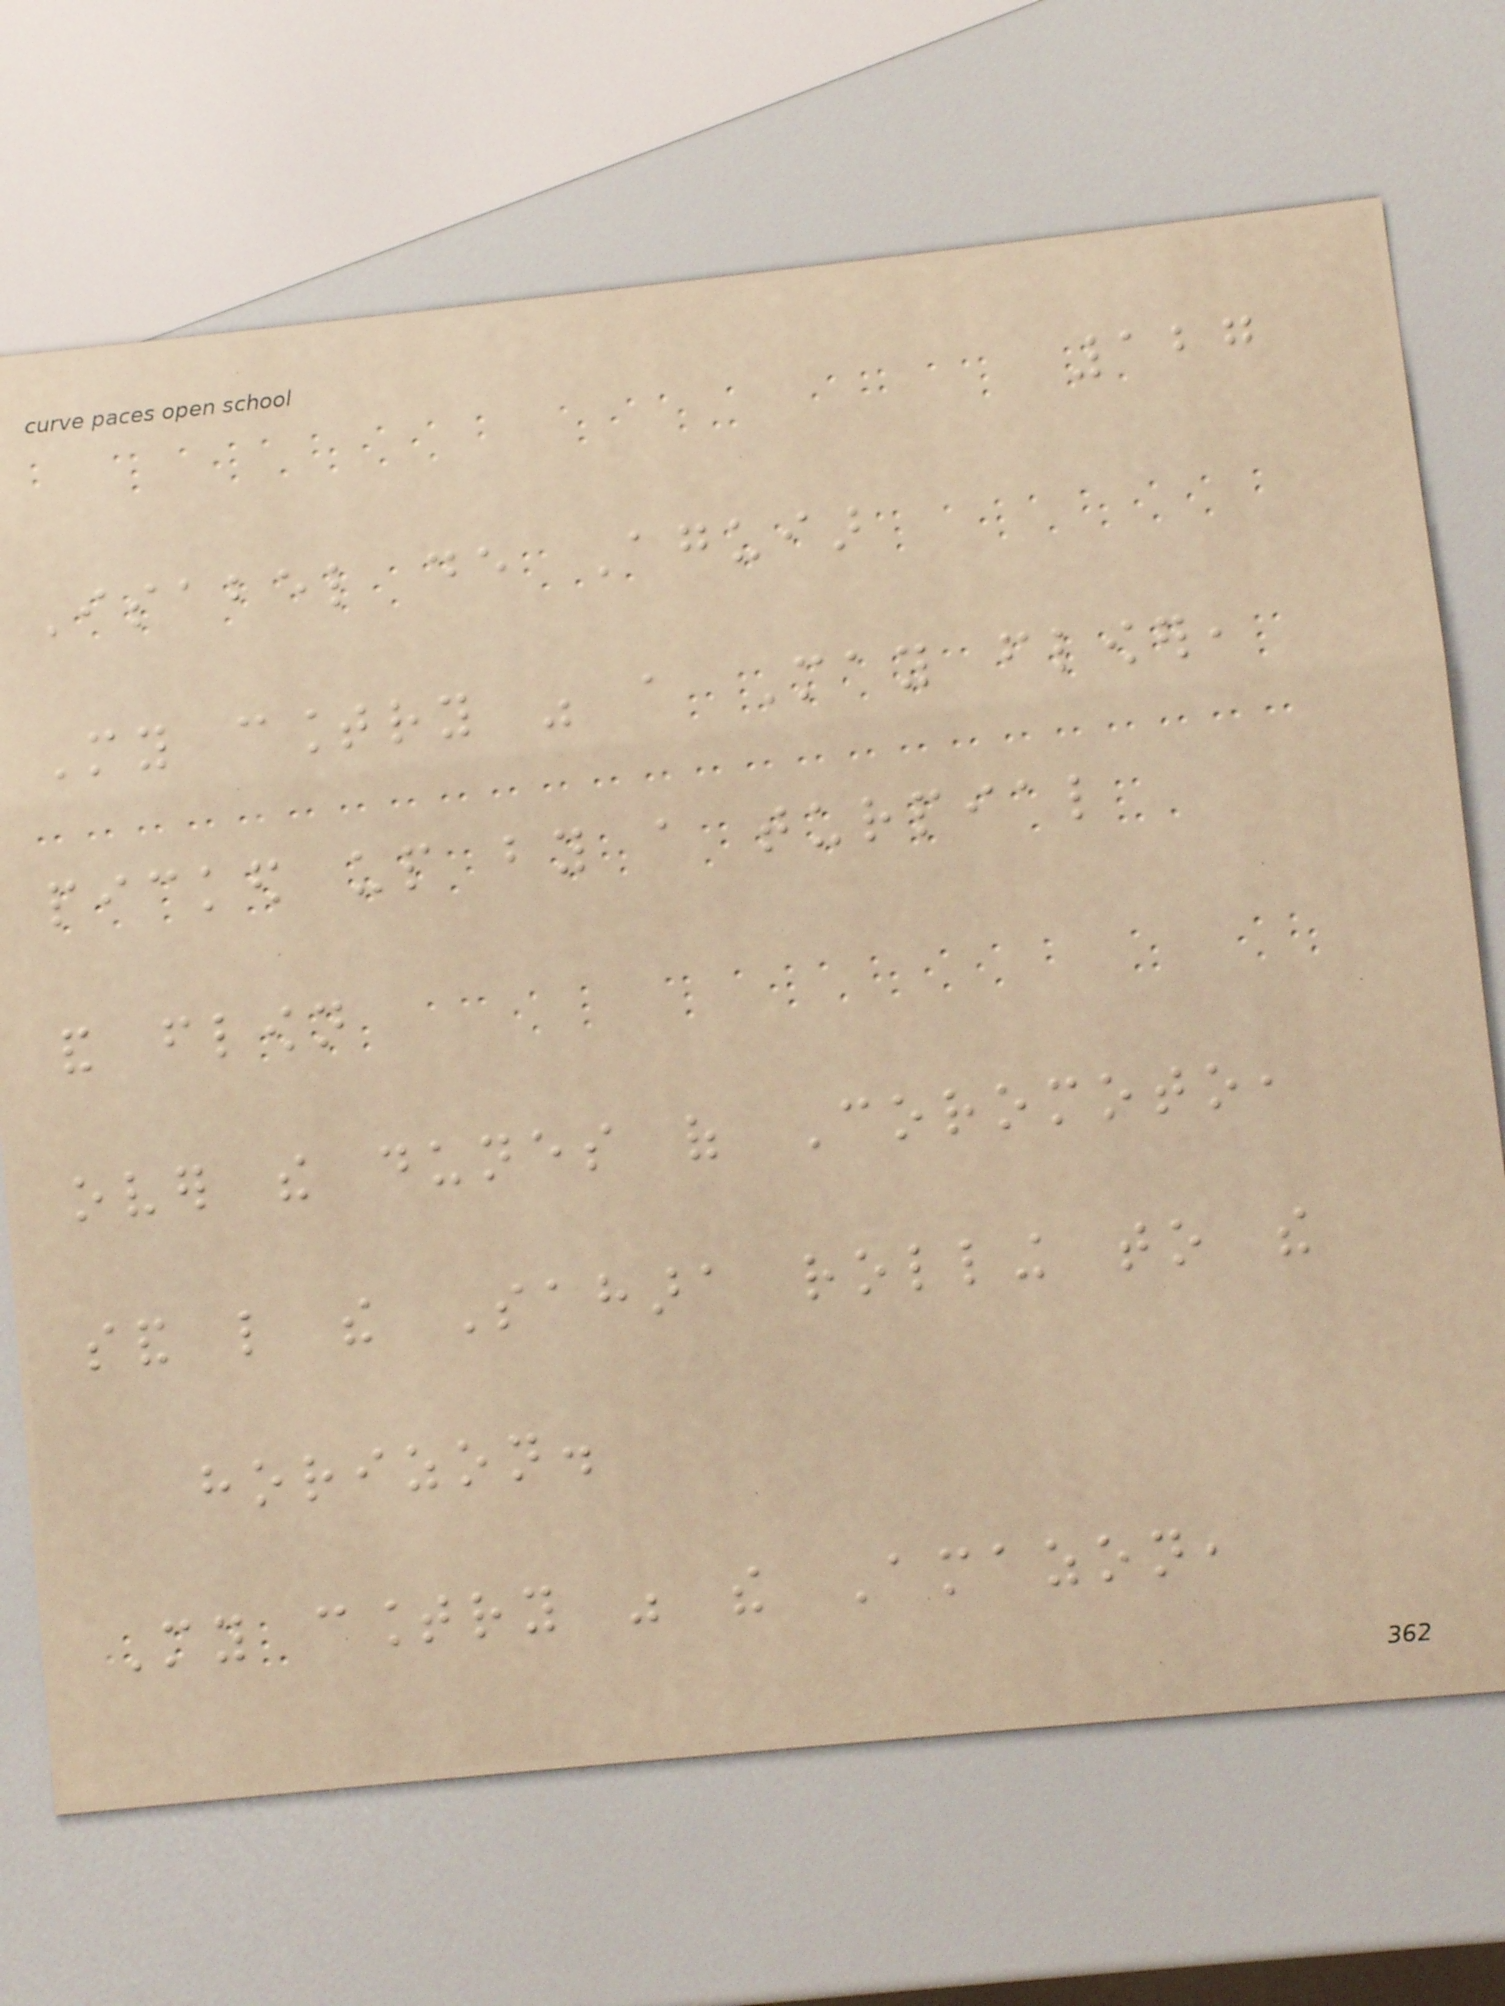127
Isabel de Aguiar
My country was a May flower,
picked up by a turpial
and flown
over the dunes of Coromoto,
sand like the Sahara rolling to the
horizon.
My country was the Amazon,
